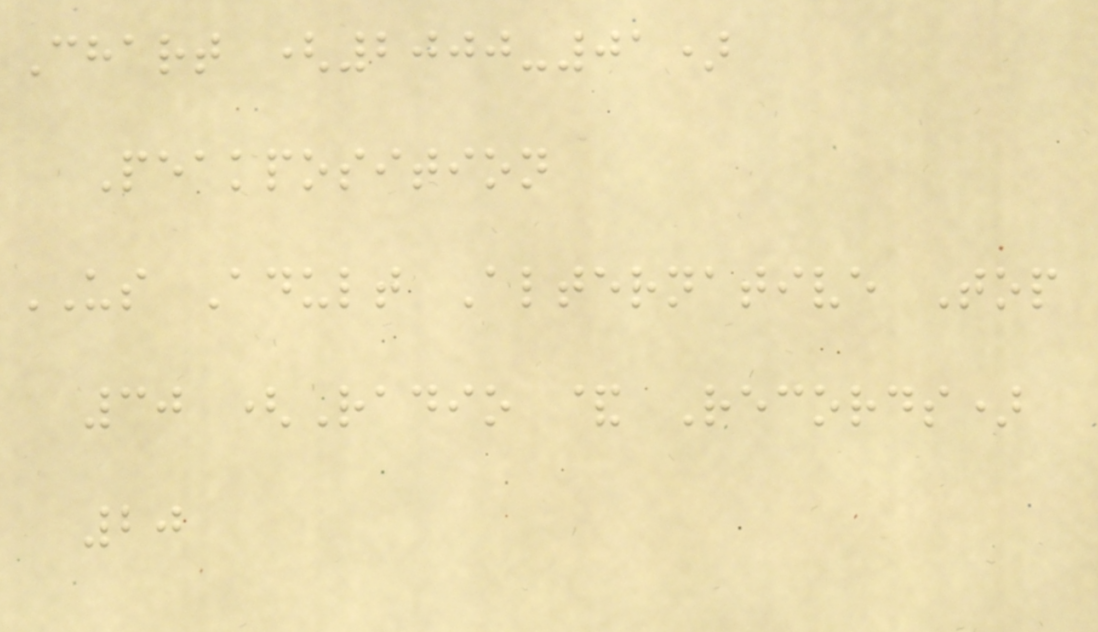Chart (2000-01)
Peakposition
US Adult Alternative Top
30 (Radio & Records)
20
